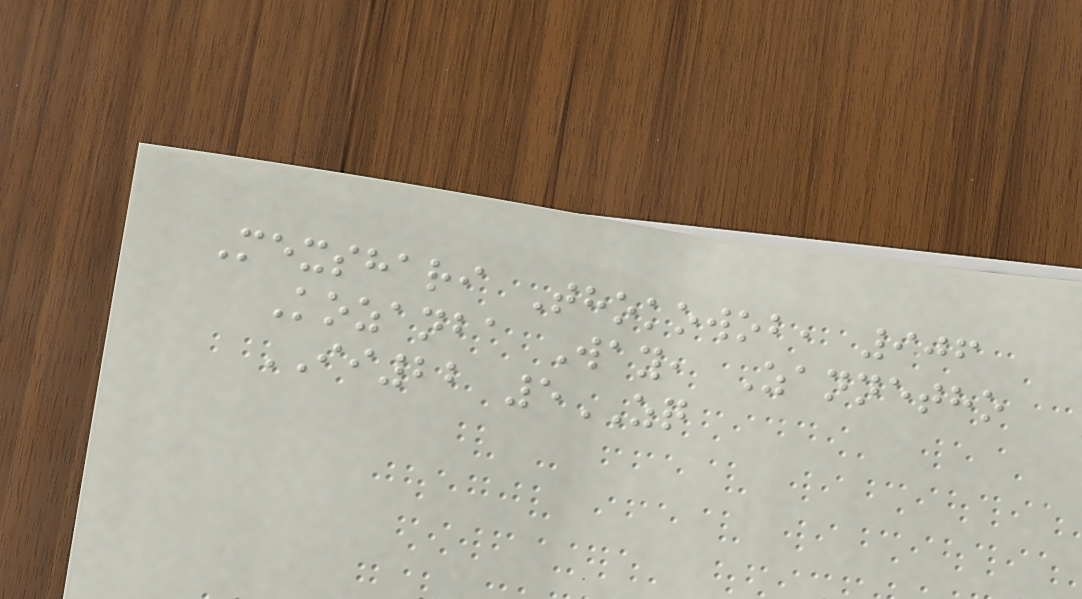Mexshari Thokowob, 906
Kozanba Way, Zannetho
II22 5ZQ
